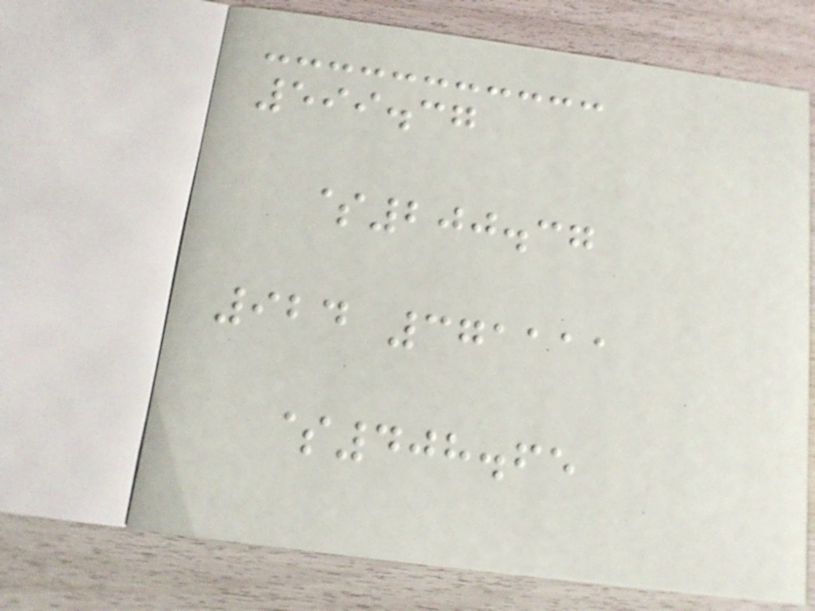599.37
$200.37
924 371111
$408.65
